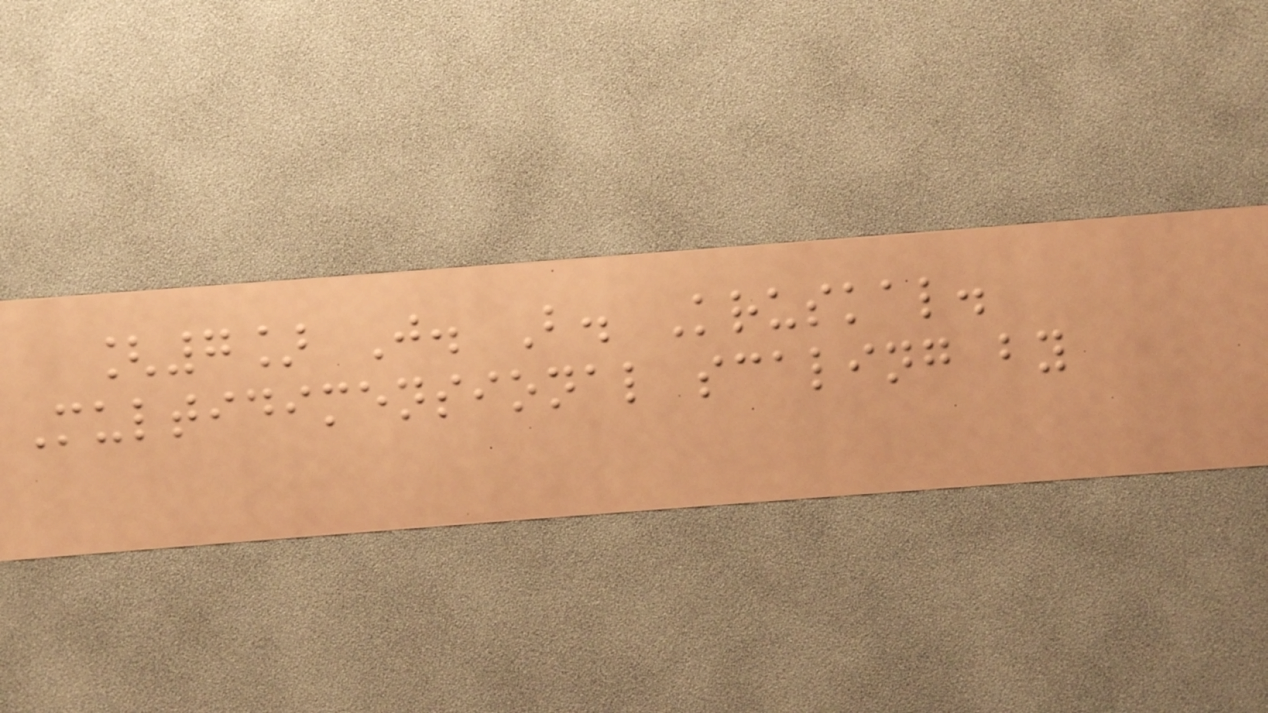[7] J. B. Kruskal.
Multidimensional scaling by
